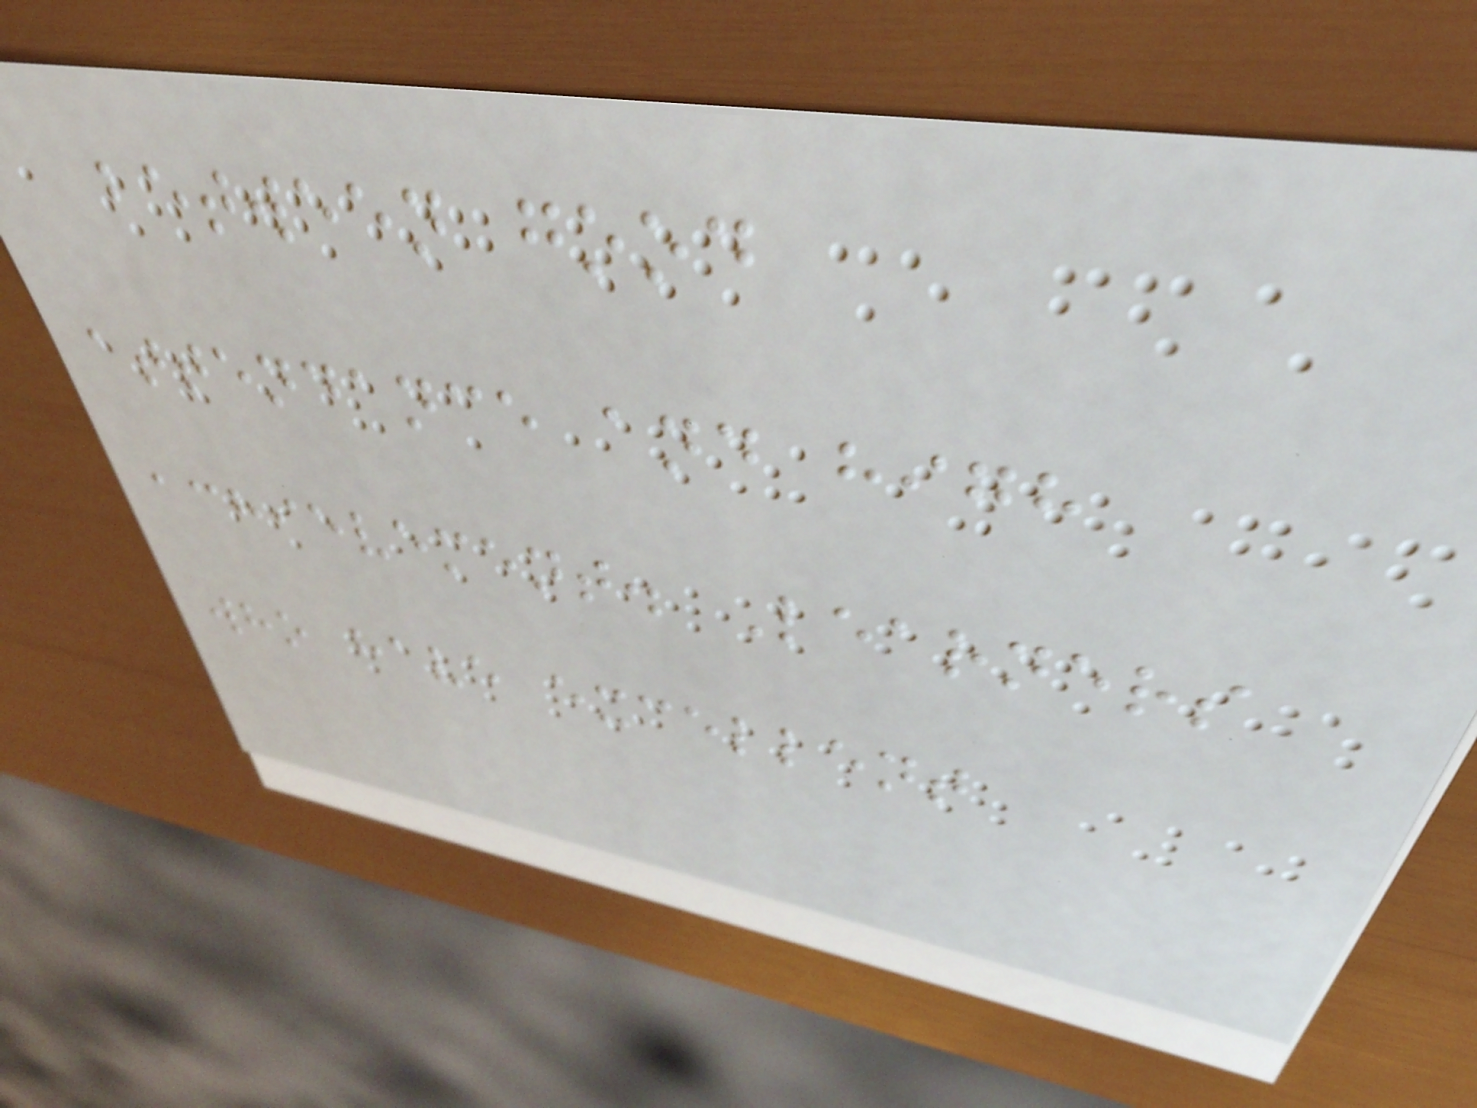between good
attendance and high
achievement. Learners
who have excellent
